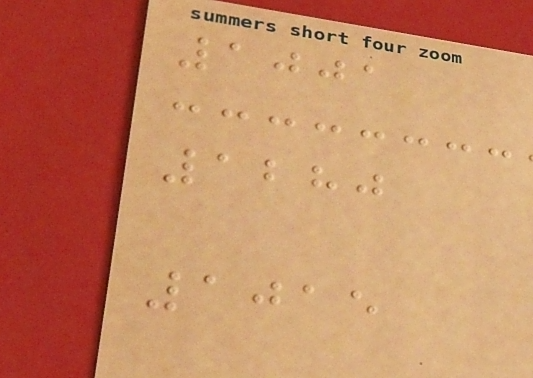1001
1280
1015
